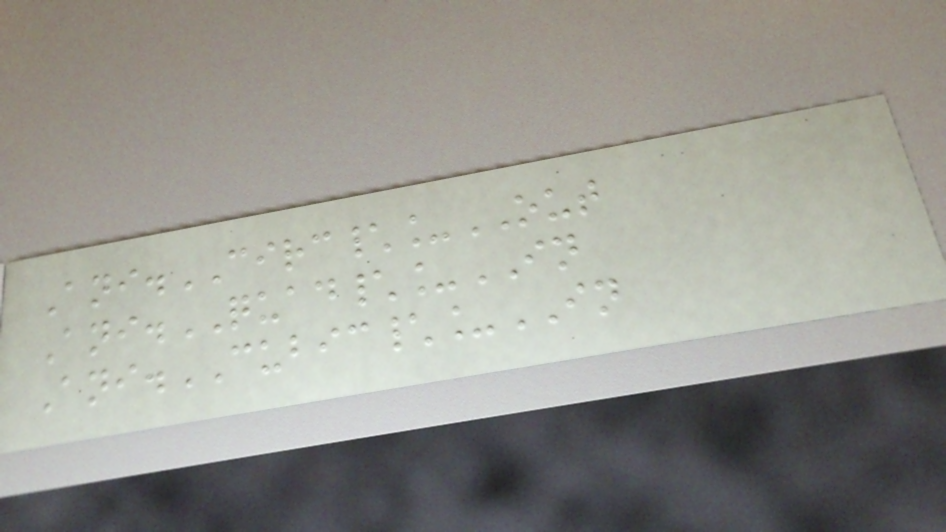Ani.CIRC\_OUT
Ani.QUAD\_IN
Ani.CUBIC\_IN
